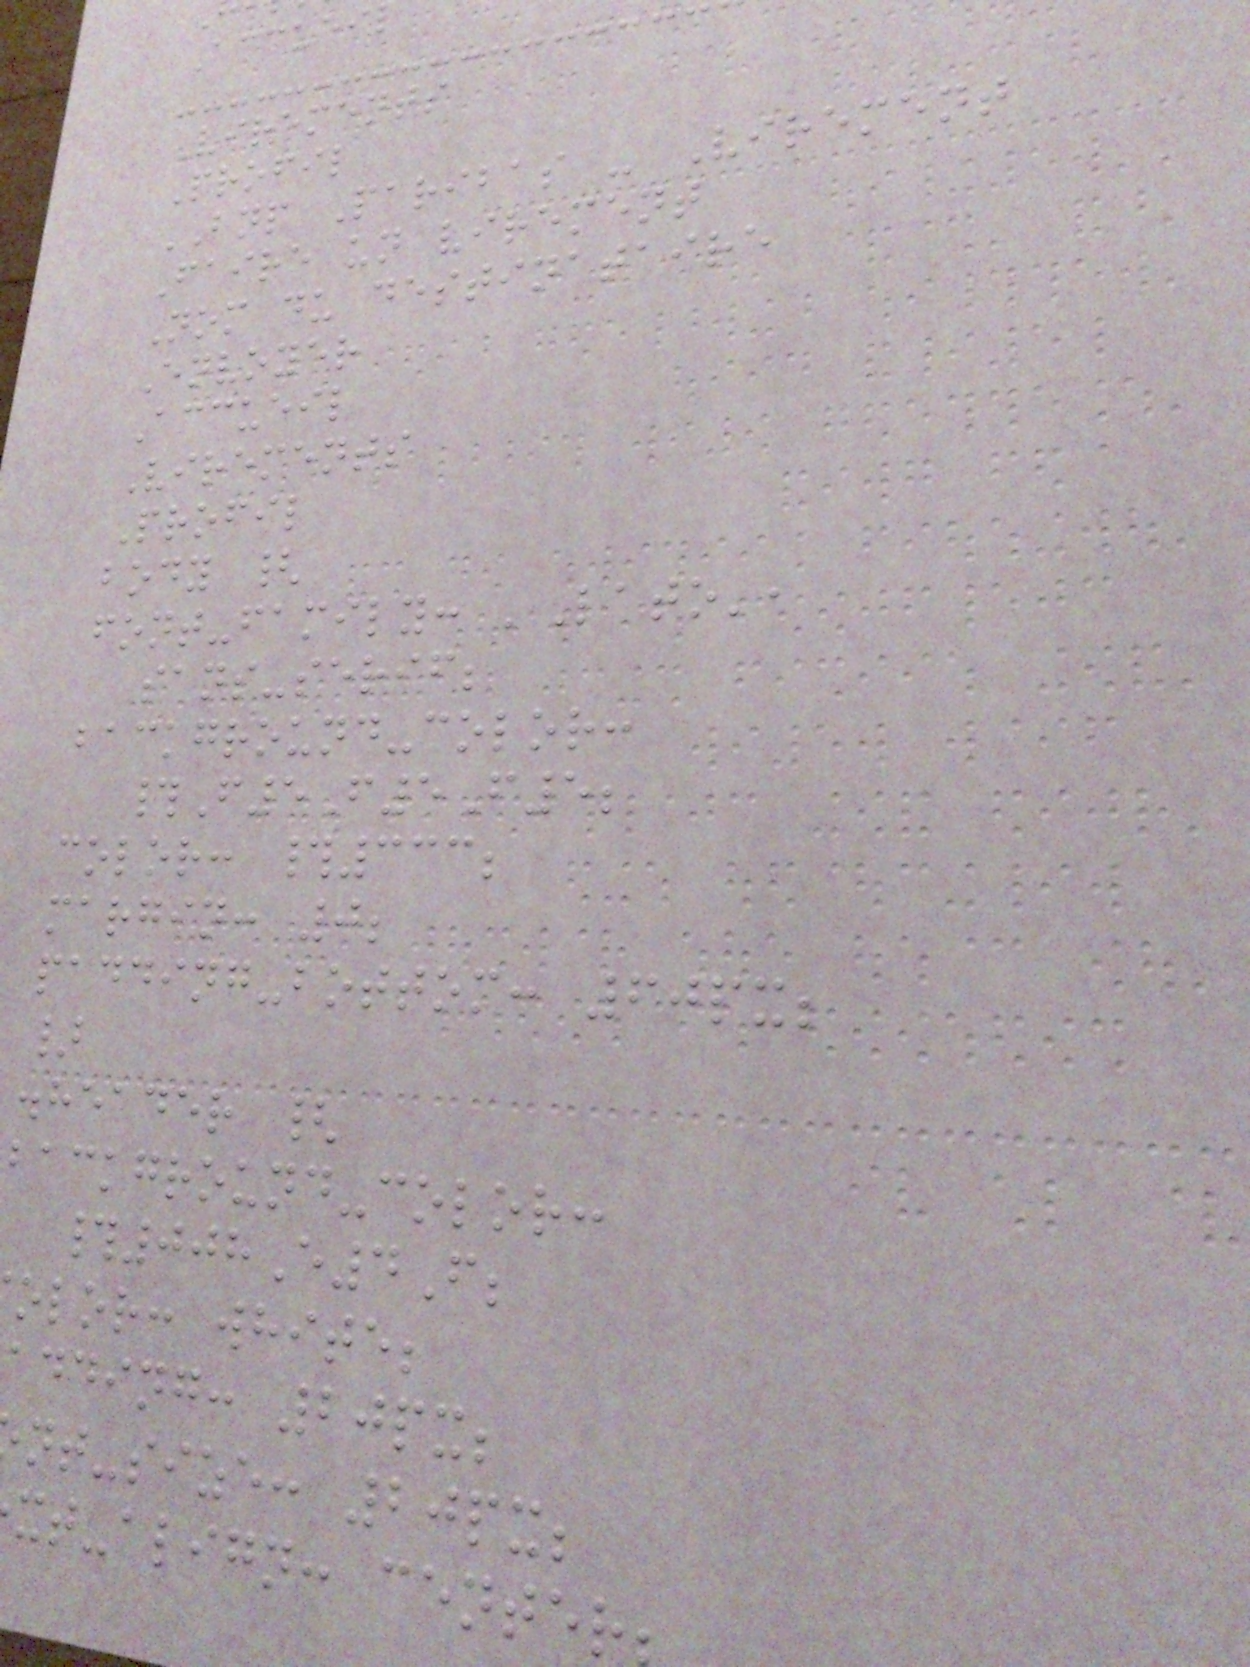Accuei
Virements
Profil
BNP Paribas - Virement
Faire un virement
Nom du destinataire
Envoyer
Accueil
Virements
Profil
body {
font-family: 'Lato',
sans-serif;
background-color:
#F5F5F5;
color: #333;
margin: 0;
padding-bottom: 60px;
}
.header {
background-color:
#008E4F;
olor: white;
adding: 20px;
nt-size: 20px;
xt-align: center
